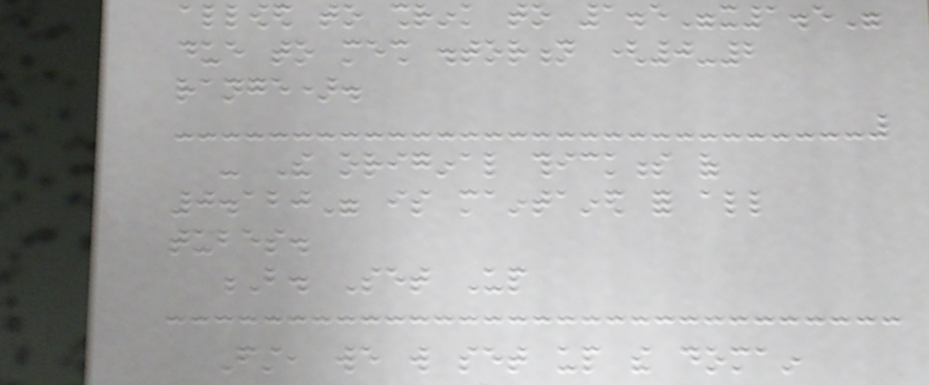allowed to shrink to 1.5"x1.5"
due to mesh distortion (0-2
range).
- The original thickness of
0.120" is maintained for all
tubes.
B. Set Up
First, we will set up the domain
